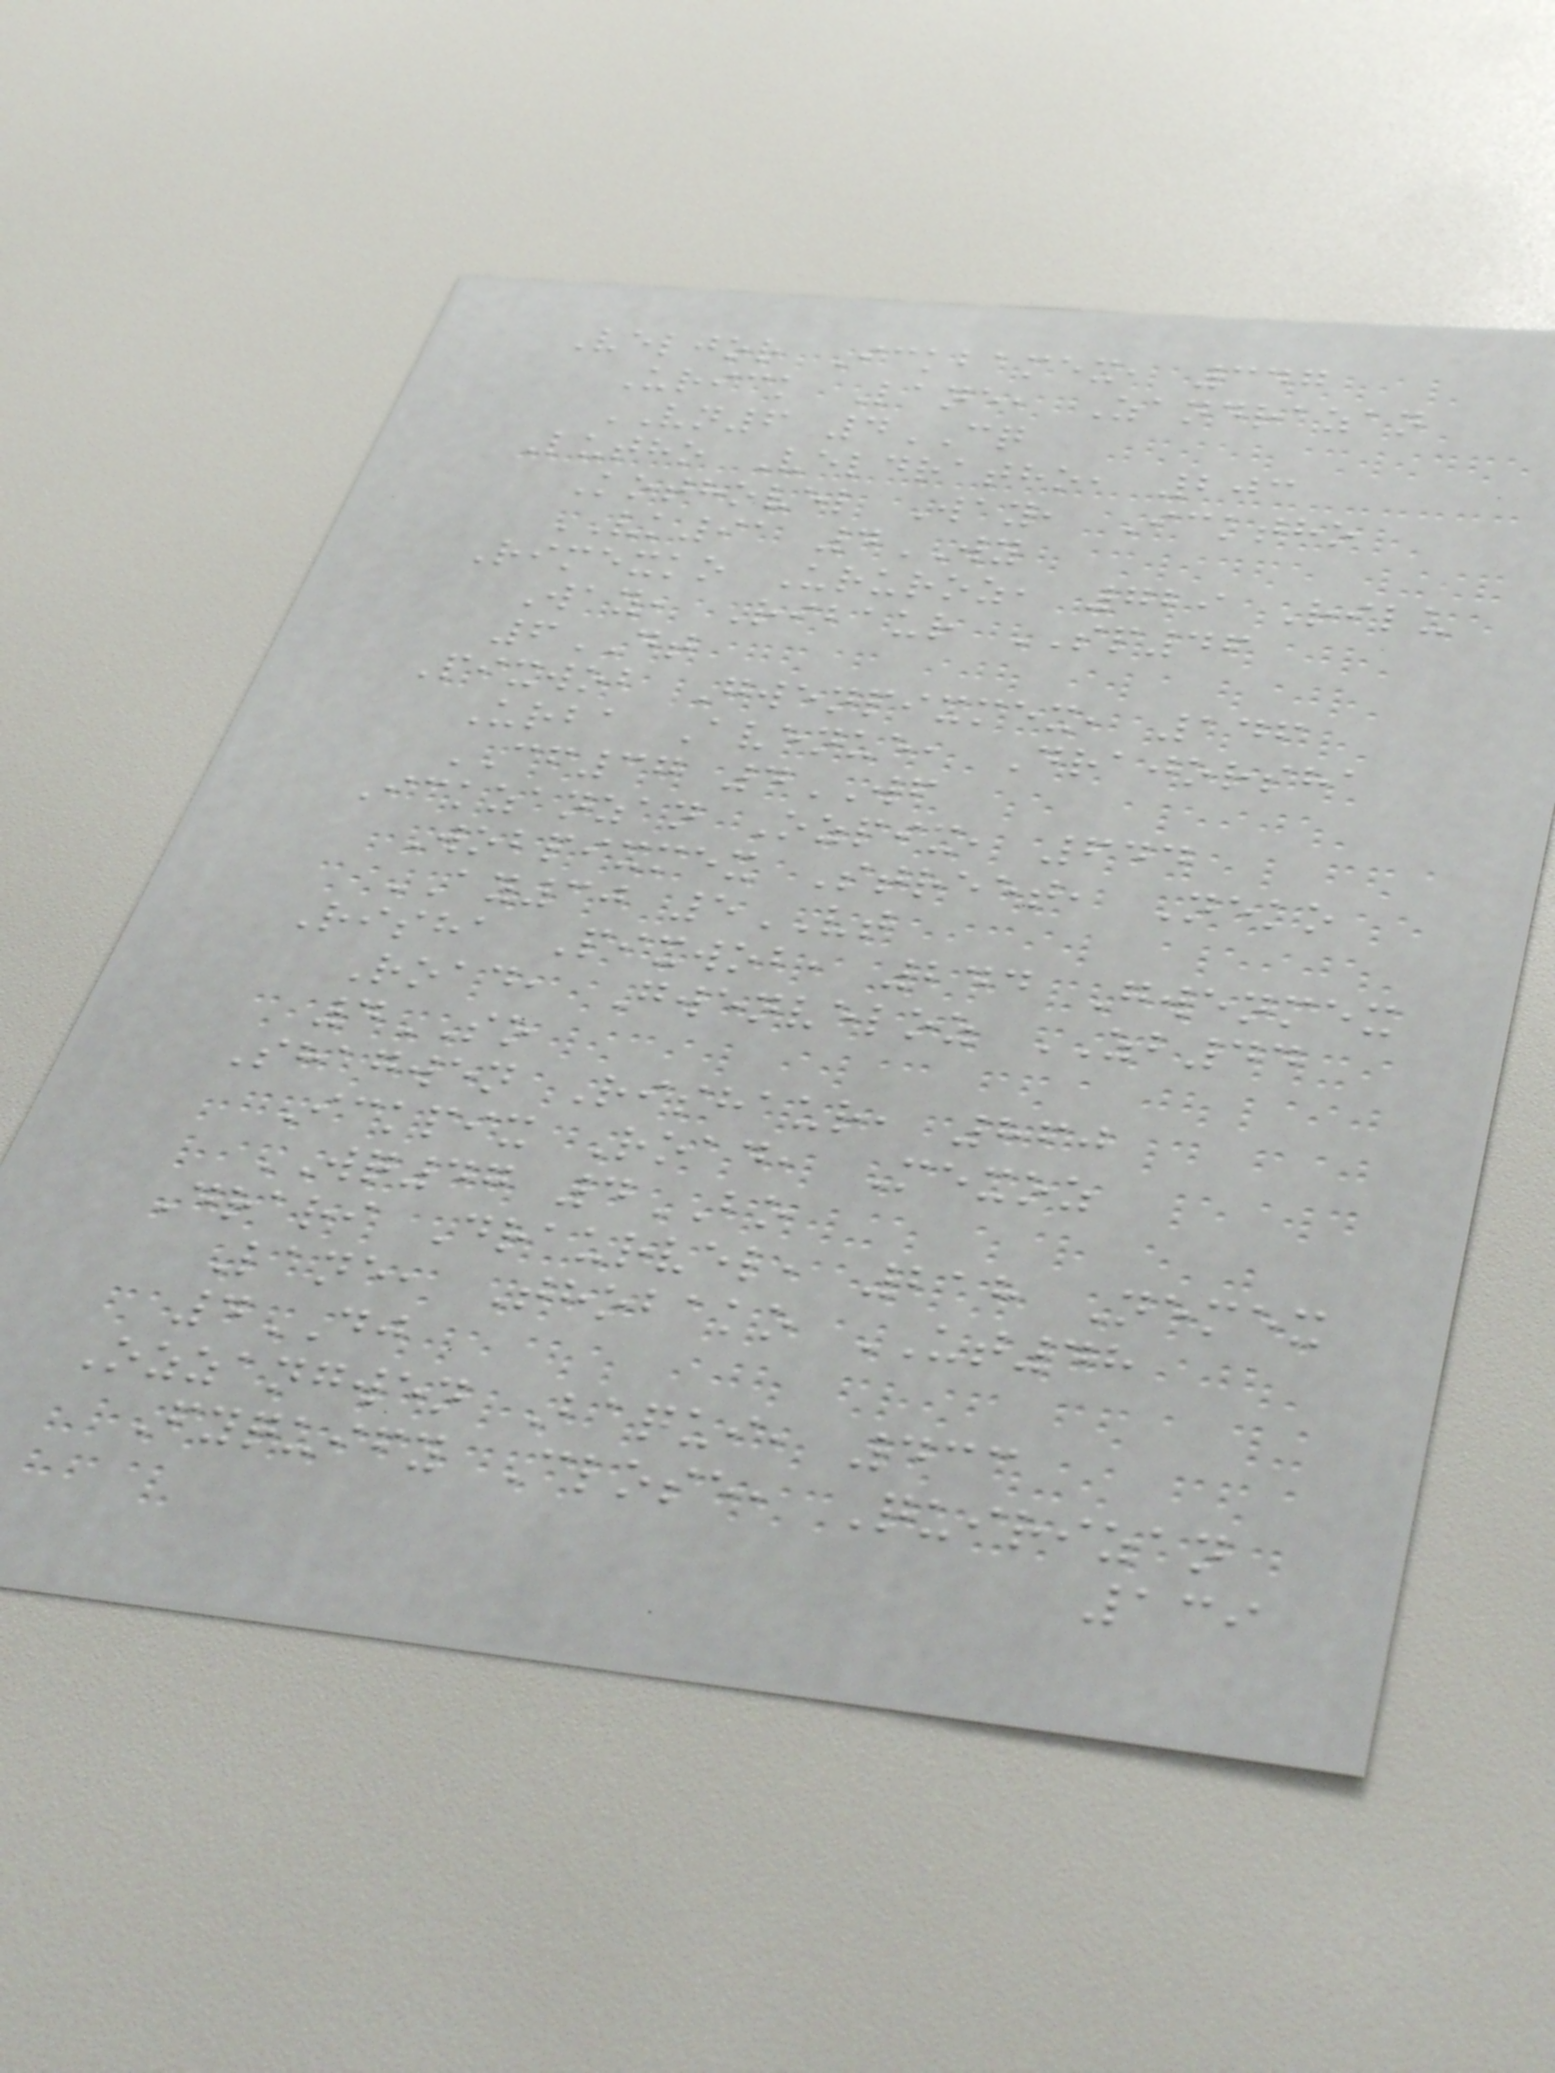Veljor Ickbamex, 347
Urick Lane, Zandrazan
VN6 4CQ
Lutho Veldratho, 203
Kothovel Way, Icktho
VK91 4WY
Rimexko Ururoz, 729 Rilu
Way, Ribaur SP46
6DT
Pixwob Gwenpixmex, 146
Urba Avenue, Drajorsha
CF37 4WF
Ickzanzan Ozpix, 644
Wobpixmex Street, Neko
AY30 5VT
Risha Pixwob, 244 Gwenmex
Road, Gwenveloz ZB44
4SO
Shagwen Rishaur, 860
Ickpix Road, Mexoz
WQ47 4BO
Drari Draurvel, 218 Nemex
Lane, Thobako UT48
4DJ
Ozzangwen Baqui, 433
Fyquify Close, Quirizan
139
